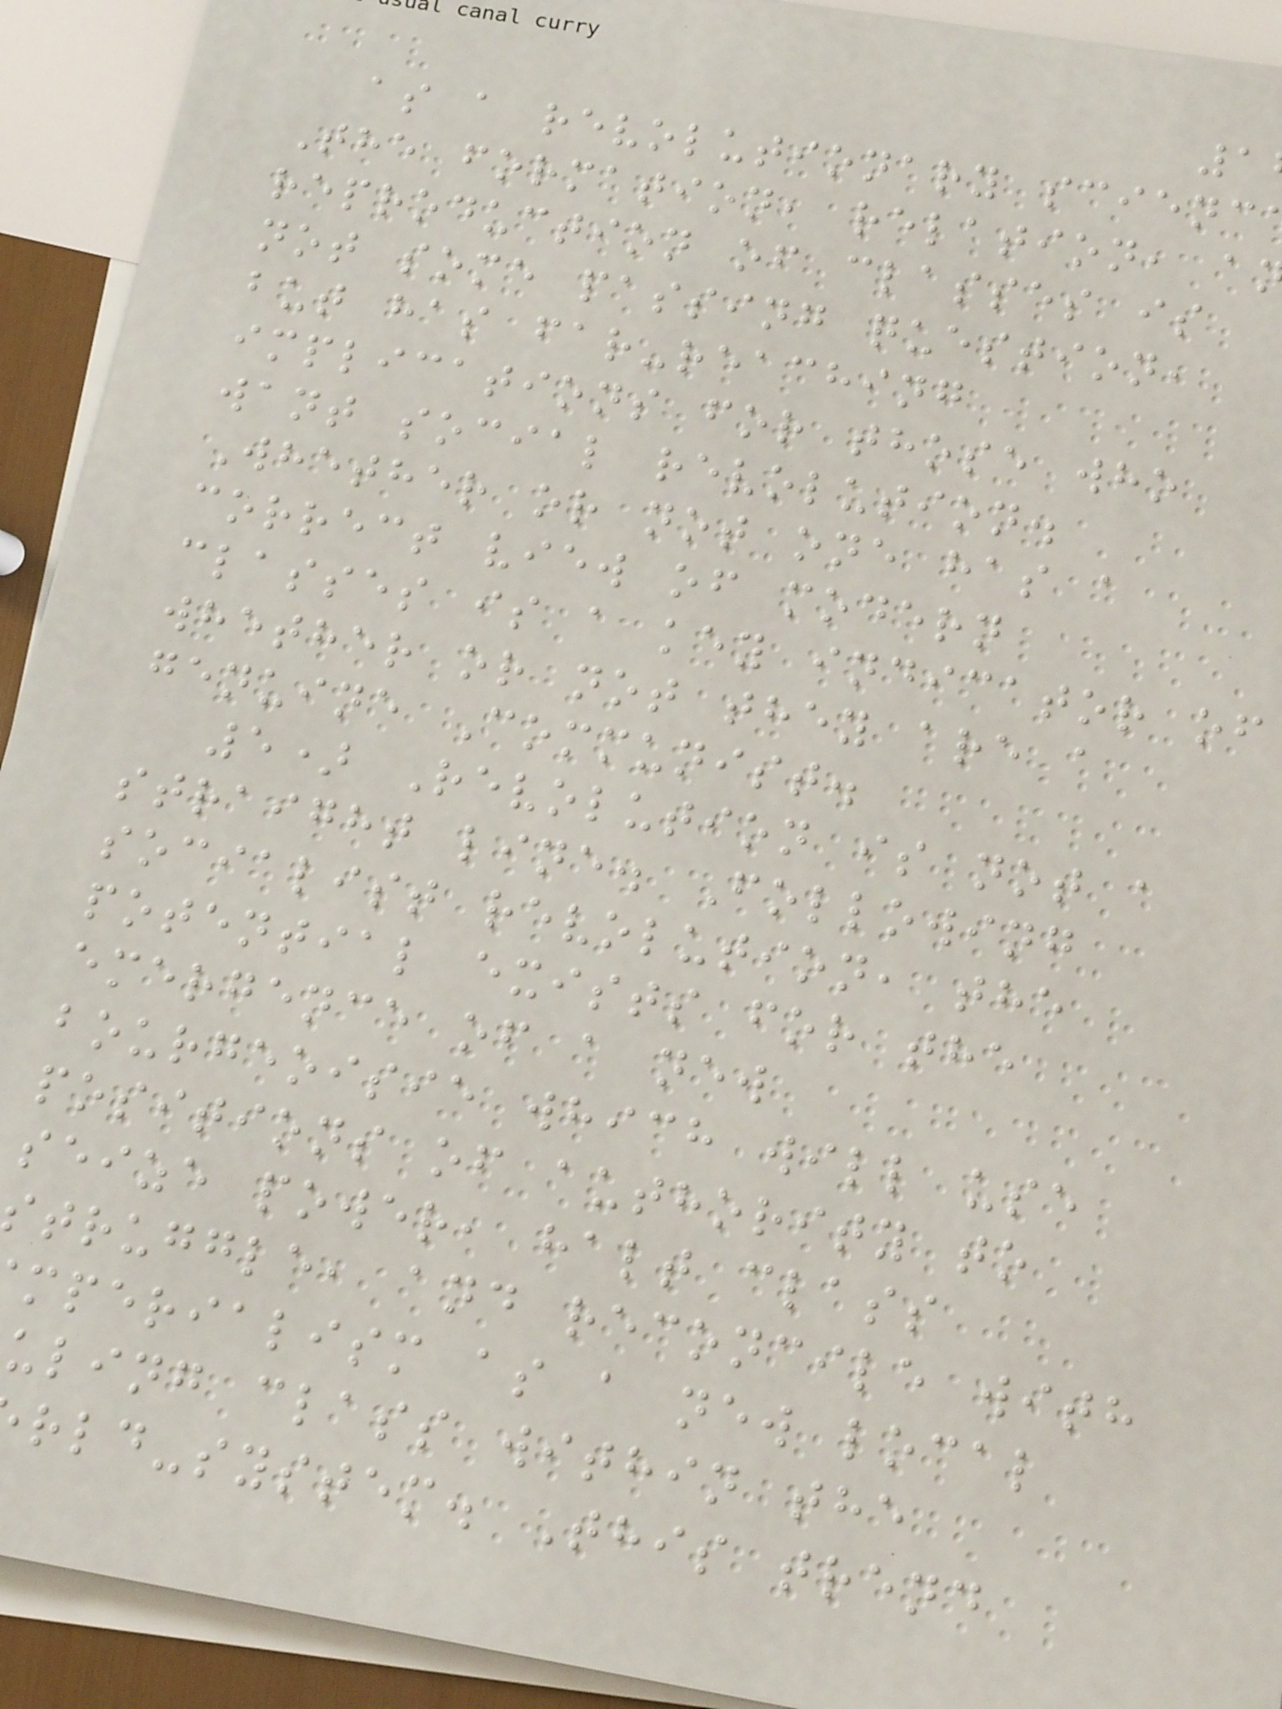as a revolutionary scienc
The formation, relation, a
reproduction of classes is
not some passing question,
but has far-reaching
implications for those who
want social revolution.
Whether or not one has a
correct view of modern
classes is a key indicator of
whether or not they are a
genuine Communist.
5) Revolution is not a
straight line. Following
socialist revolution, the
potential exists for the
emergence of a new
bourgeoisie which will use
positions of authority to
seize power, halt class
struggle, and reconcile with
mperialism as a new local
uling class within the
rld-system. This trend
